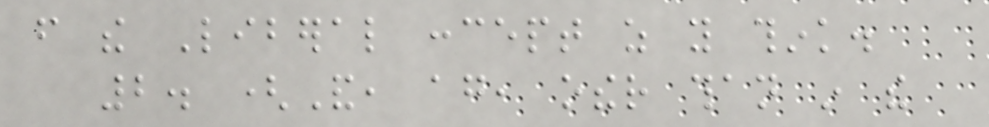from the Liberal concept as you think.
2. (And, again, other than in the
